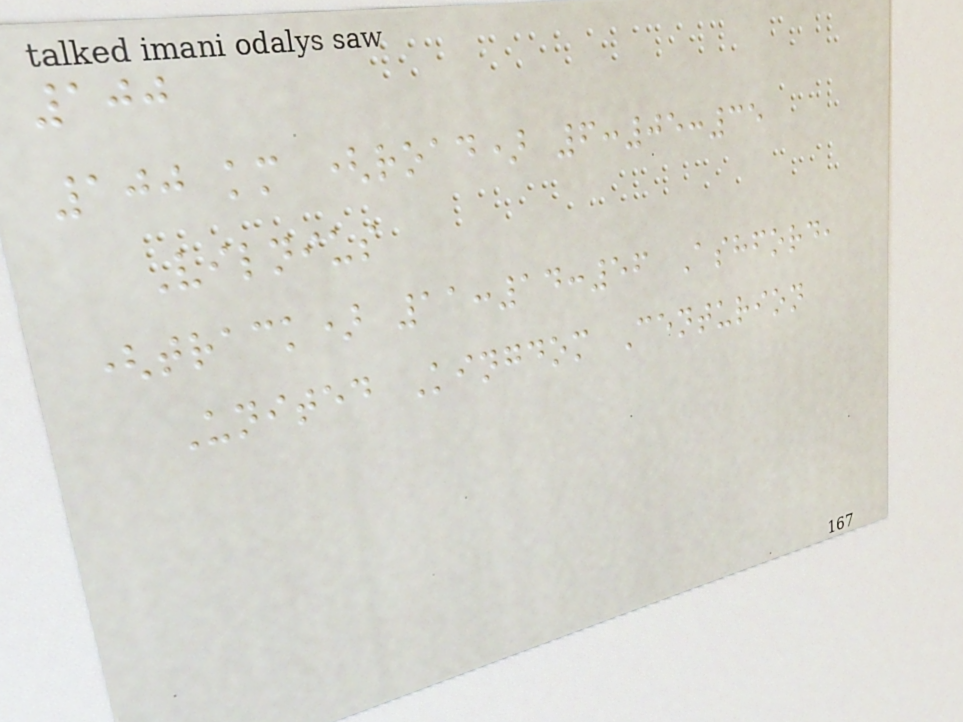100
100 km (road) 6:05:35
Vilnius
(track) 11:14:56 Ashford,
United Kingdom Centurion
